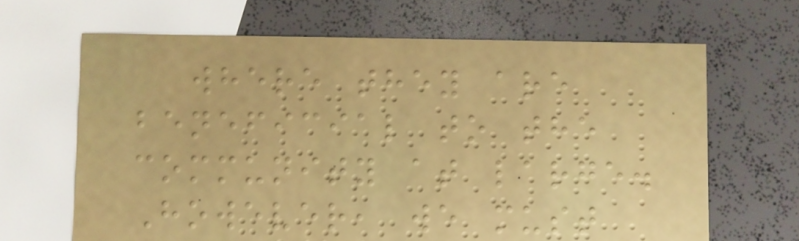where they are
beneficial to the
community at large.
However, we must
